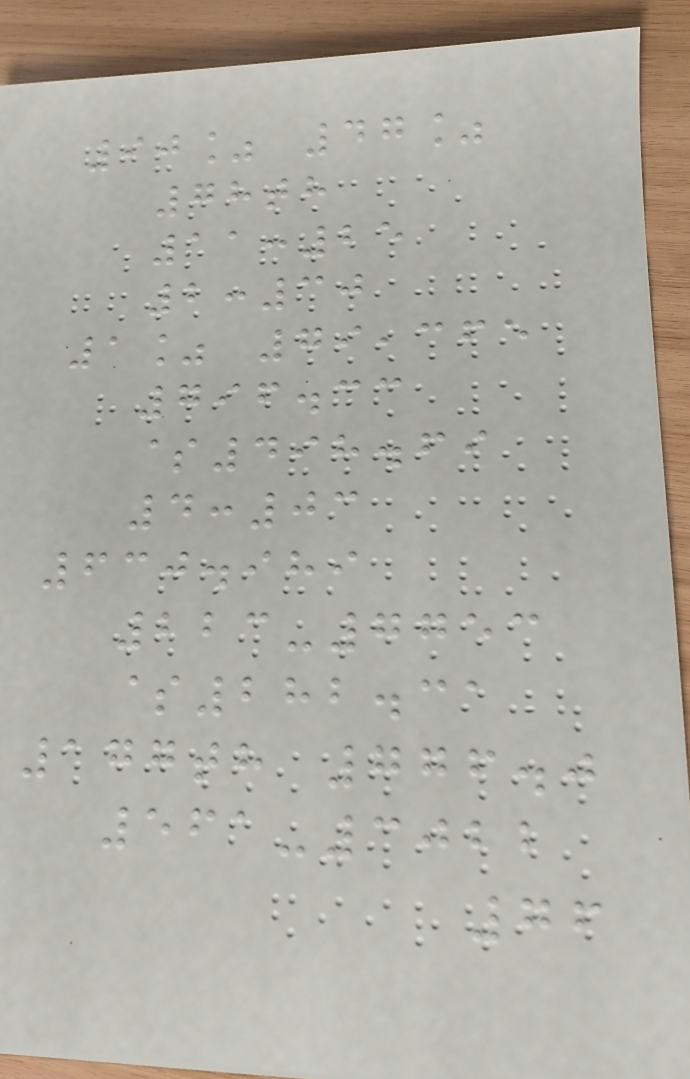90% 47%
78th
11:25
2:30
1% 79,365
796.33
$498.69
4:03
630.989
223-7753
$282.31
177th 776.0
561-3022
76
